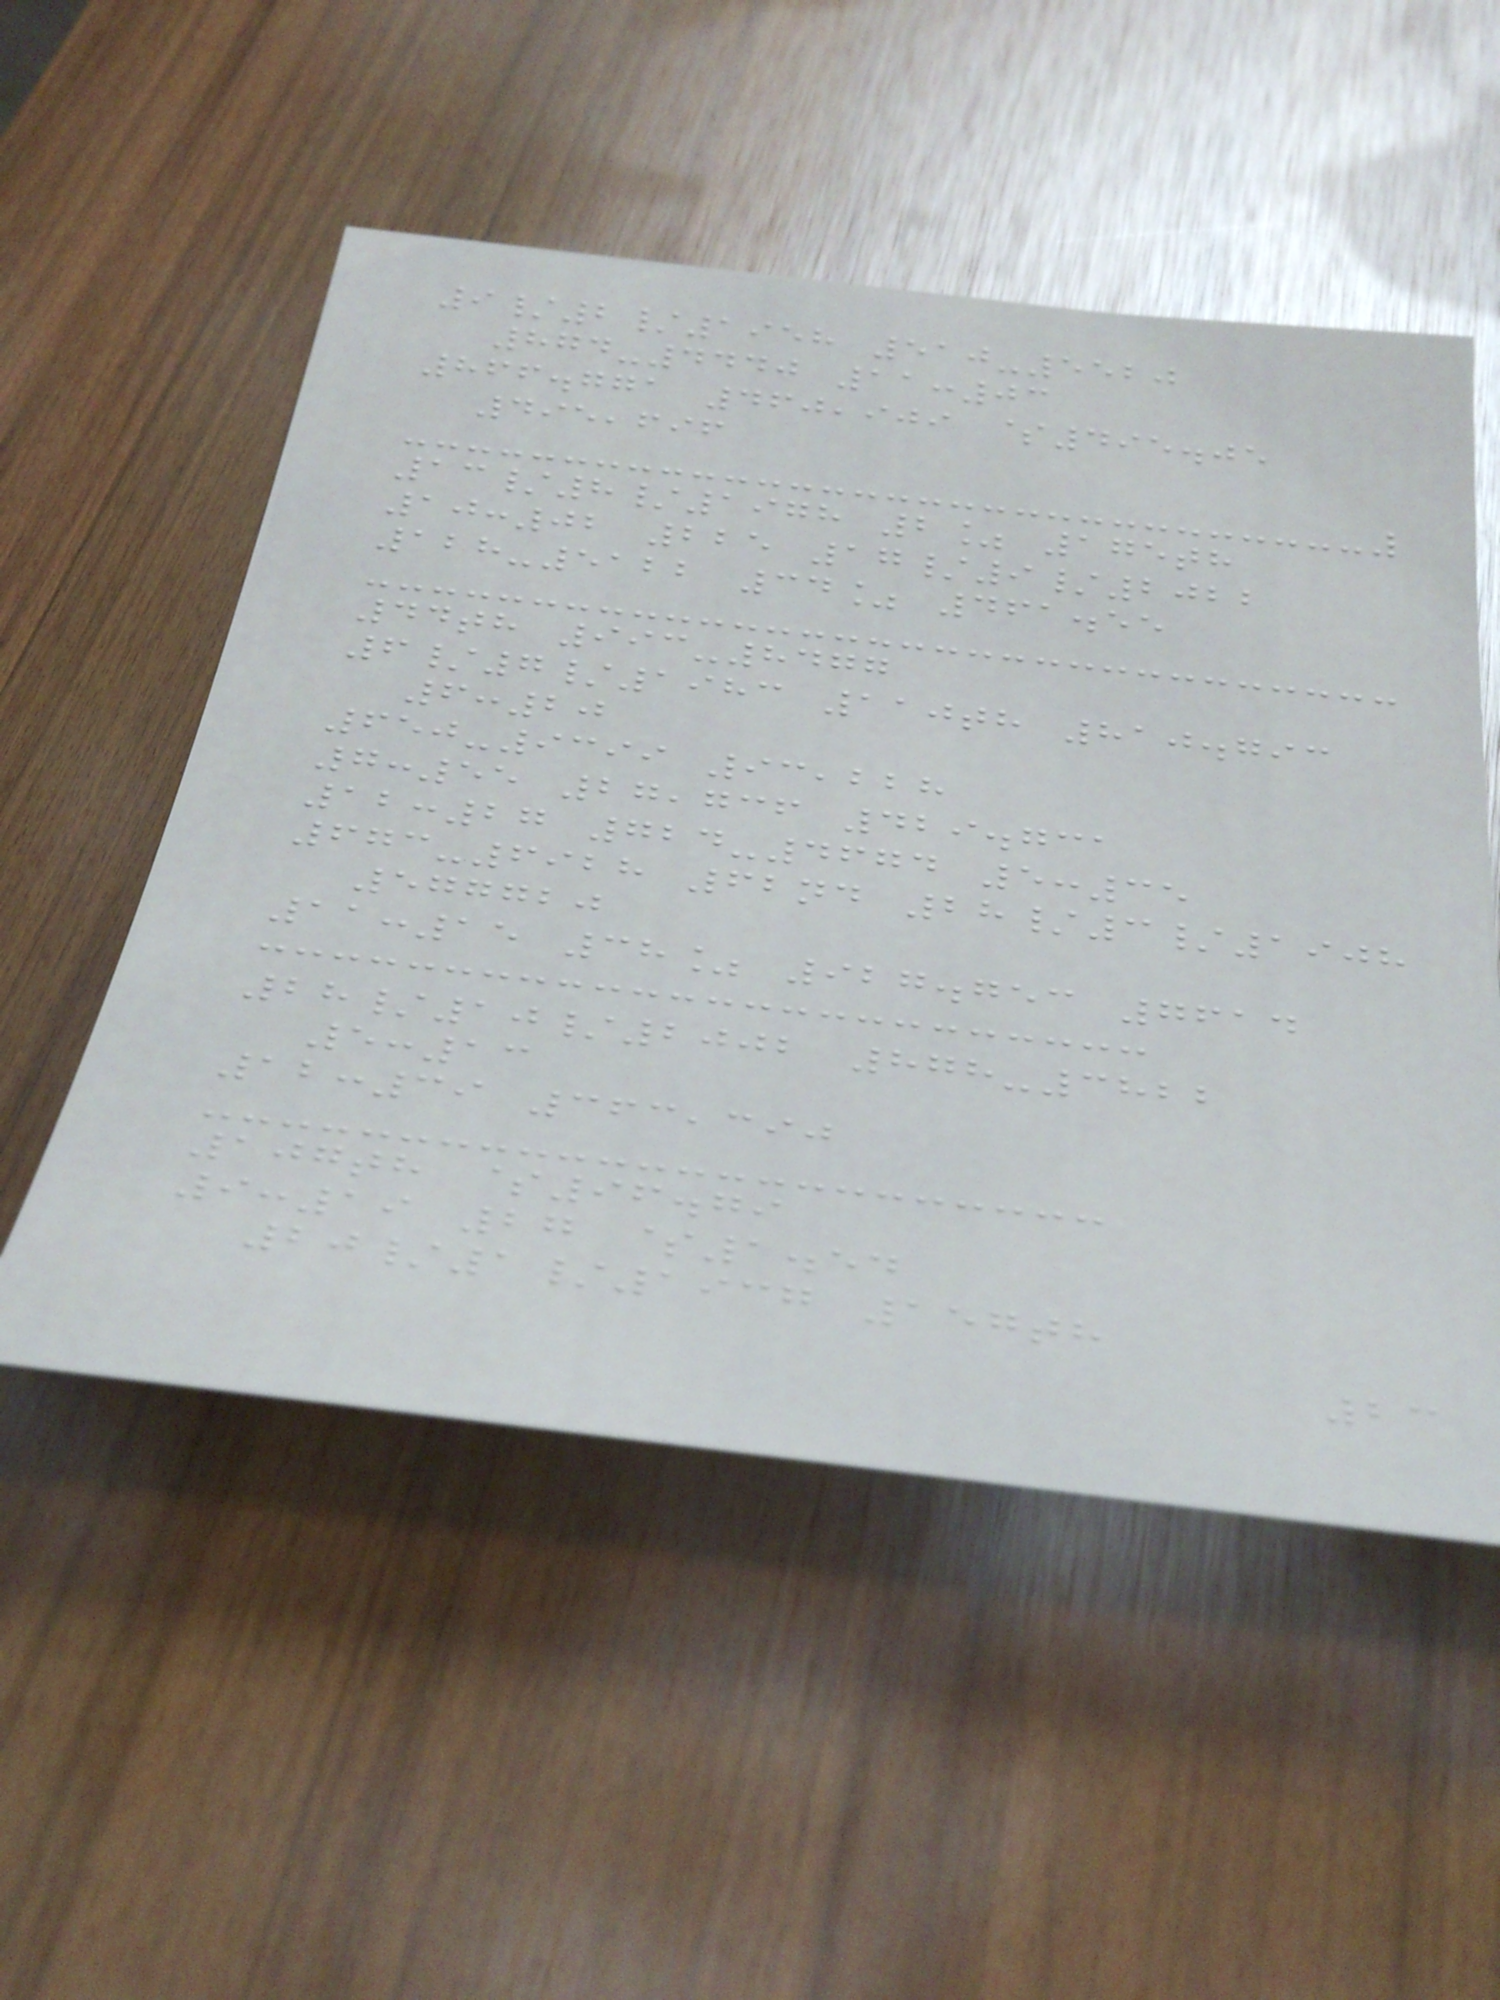9/2/1958 510-5520
874-4440 11:03
866.771 460,909 $495.05
495,696
13/8/1978 2% 175th
10:02 225 17/9/2022
128-5122 34% 461.55
44th 993-8477
6/7/1983 110th 810.793
6:20
650-9399 93,228
7:55 27,736 429.731
12:27 724-4674 5:35
673-6928 62nd 28/3/1908
577720
11:15 38% 927.753 7614
28/10/2002 878-3822
5:13
12:39 363,390
107th $96.79
9:19 27 $1.54
20/1/1937 157th
23
